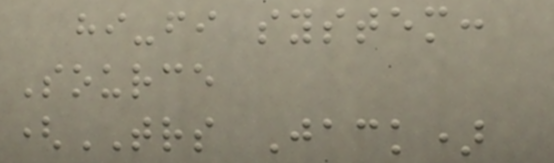hi-fi system:
Source
(TRS Jack)
